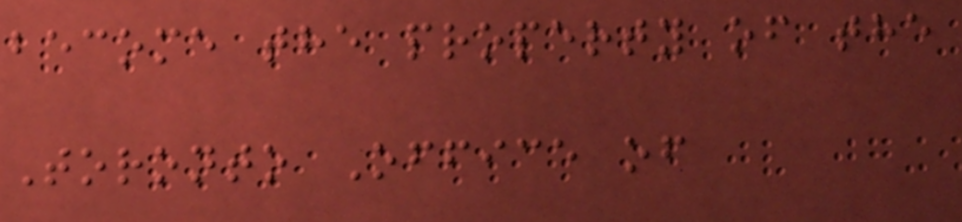become the property of the
Toronto Office of
